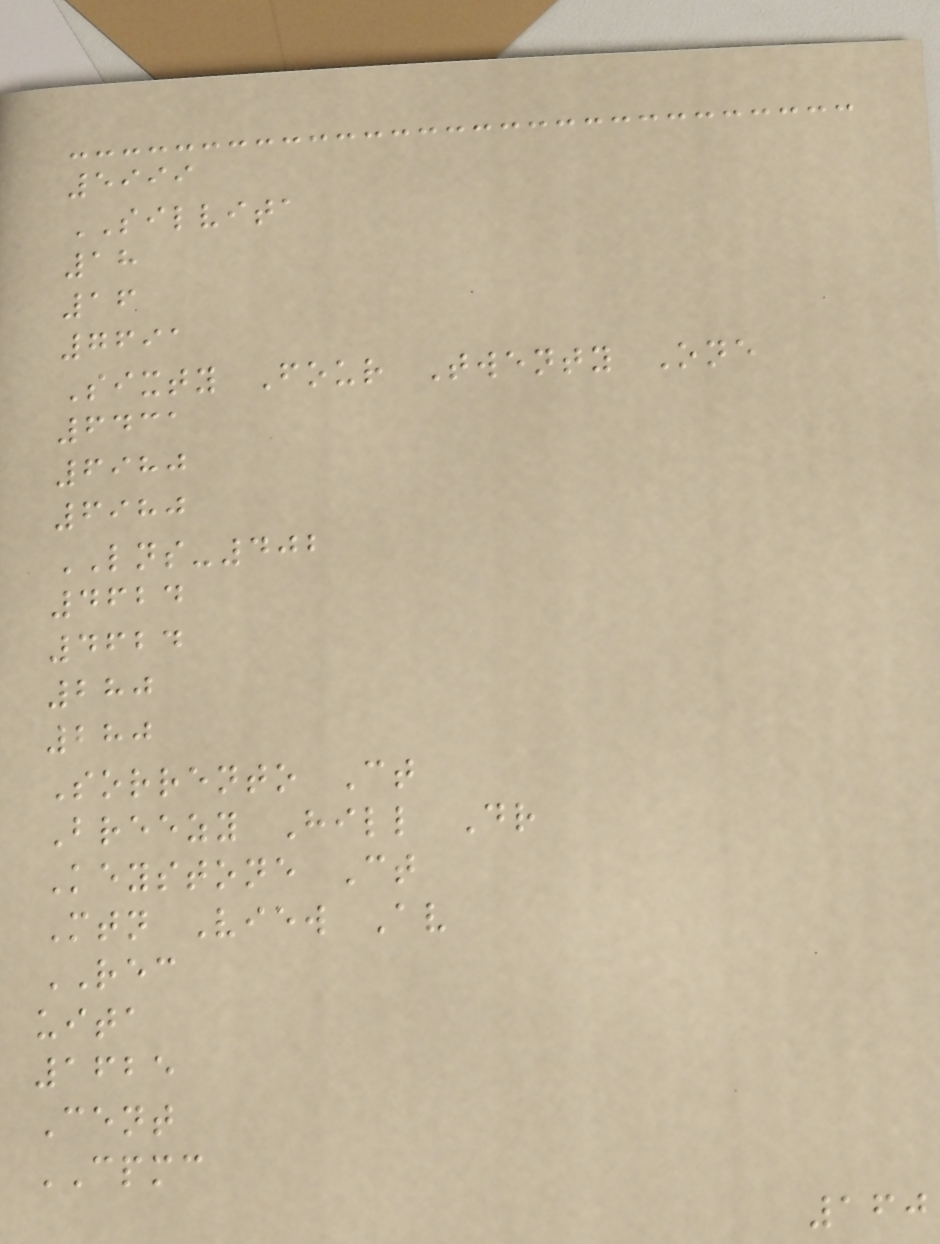5999
SILVITA
18
16
7691
Sixty Four Twenty One
6431
6980
6980
LNS-402
4624
4624
280
280
Sorrento Ct
Breezy Hill Dr
Keystone Ct
Mtn View Av
REC
uita
1625
Cent
CPMC
160
